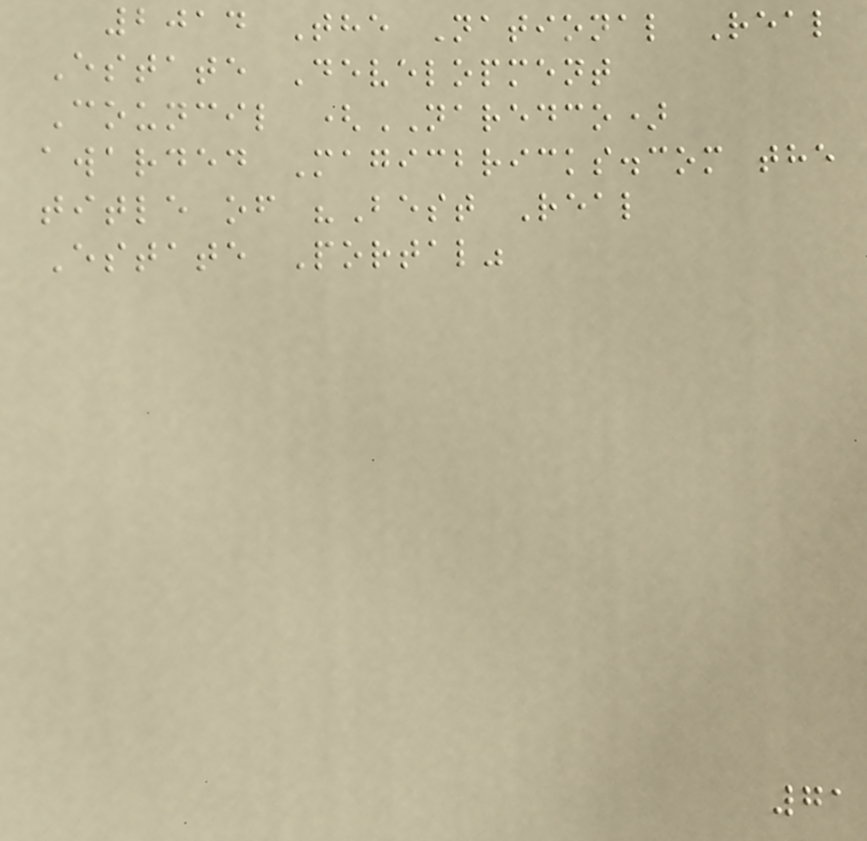2014 The National Real
Estate Development
Council (NAREDCO)
awarded Magicbricks.com the
title of "Best Real
Estate Portal"
71
